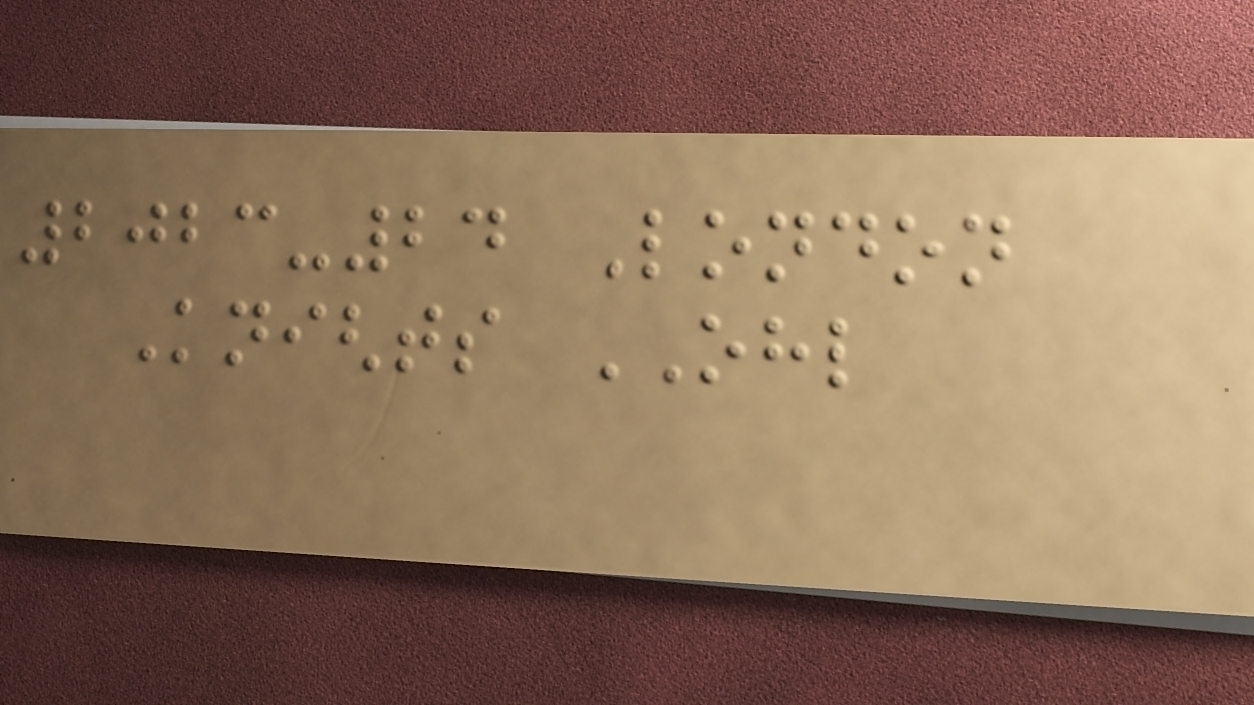2023-24 London
Knights OHL
